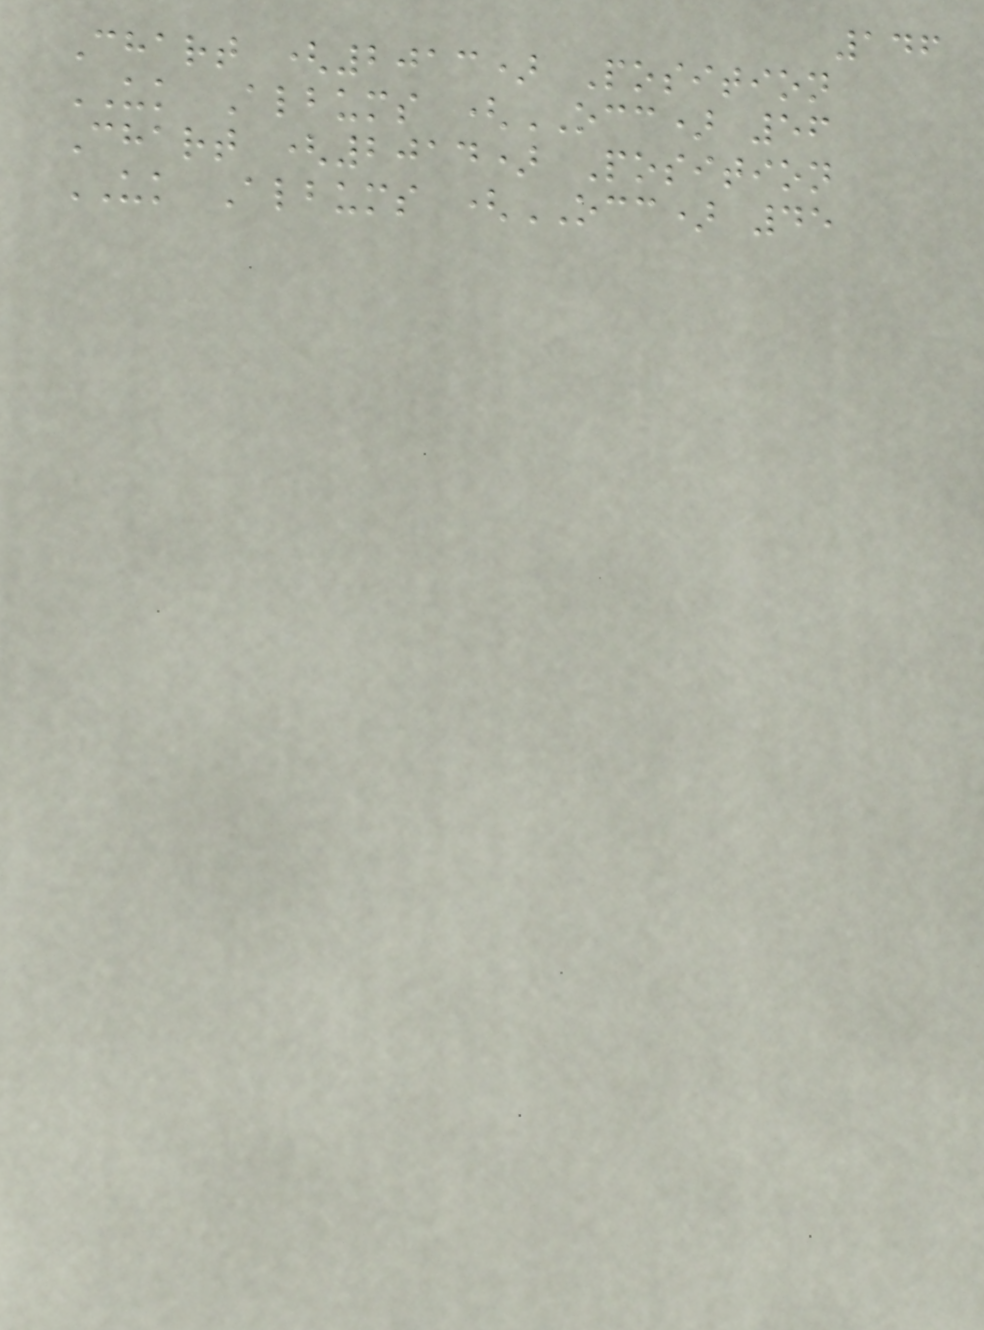146
Chart (2013) Position
UK Albums (OCC) 56
Chart (2014) Position
UK Albums (OCC) 45
